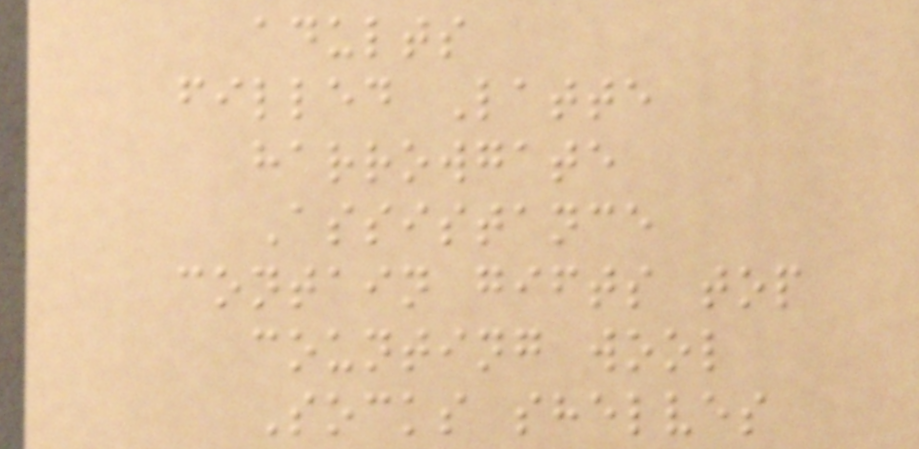adults
filled Latte
harrowgate
Assistance
contain gifts top
counting wool
Socks shelves
